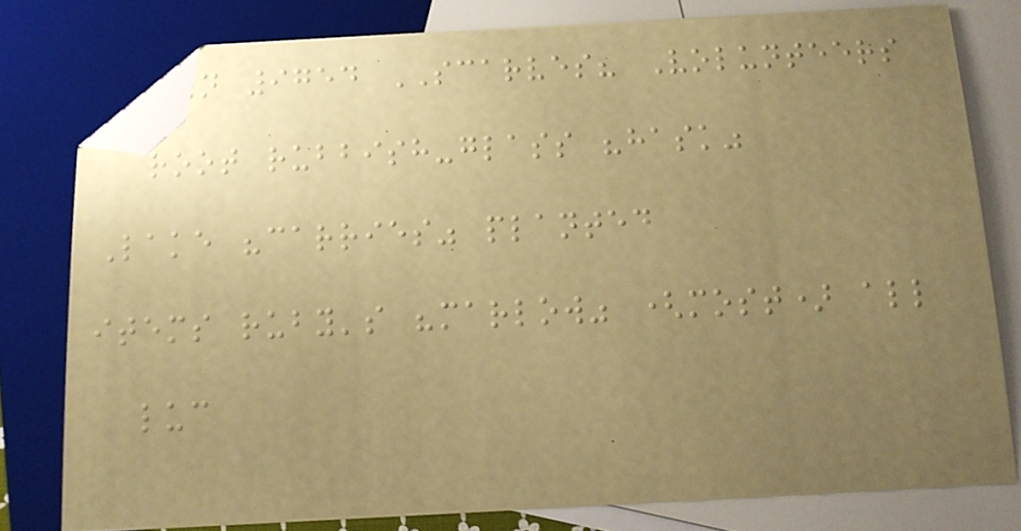shown 9754 SCARVES? Volunteers
root rubbish-glass "hask"
Lake "carries" planted
items ruby's "marlow" (most) all
luc
